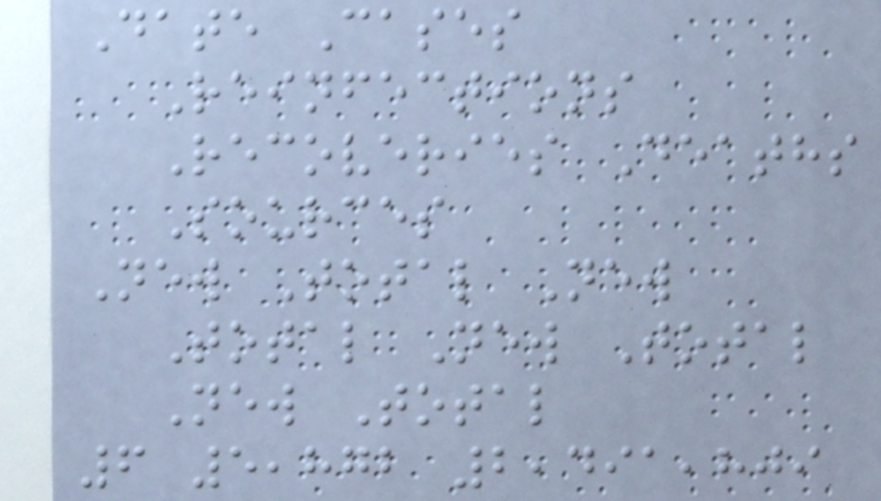Date Cases
Reinfections
Recoveries Deaths
Sources
New Total New
Total New Total
New Total
6 5,872 2,491,809
